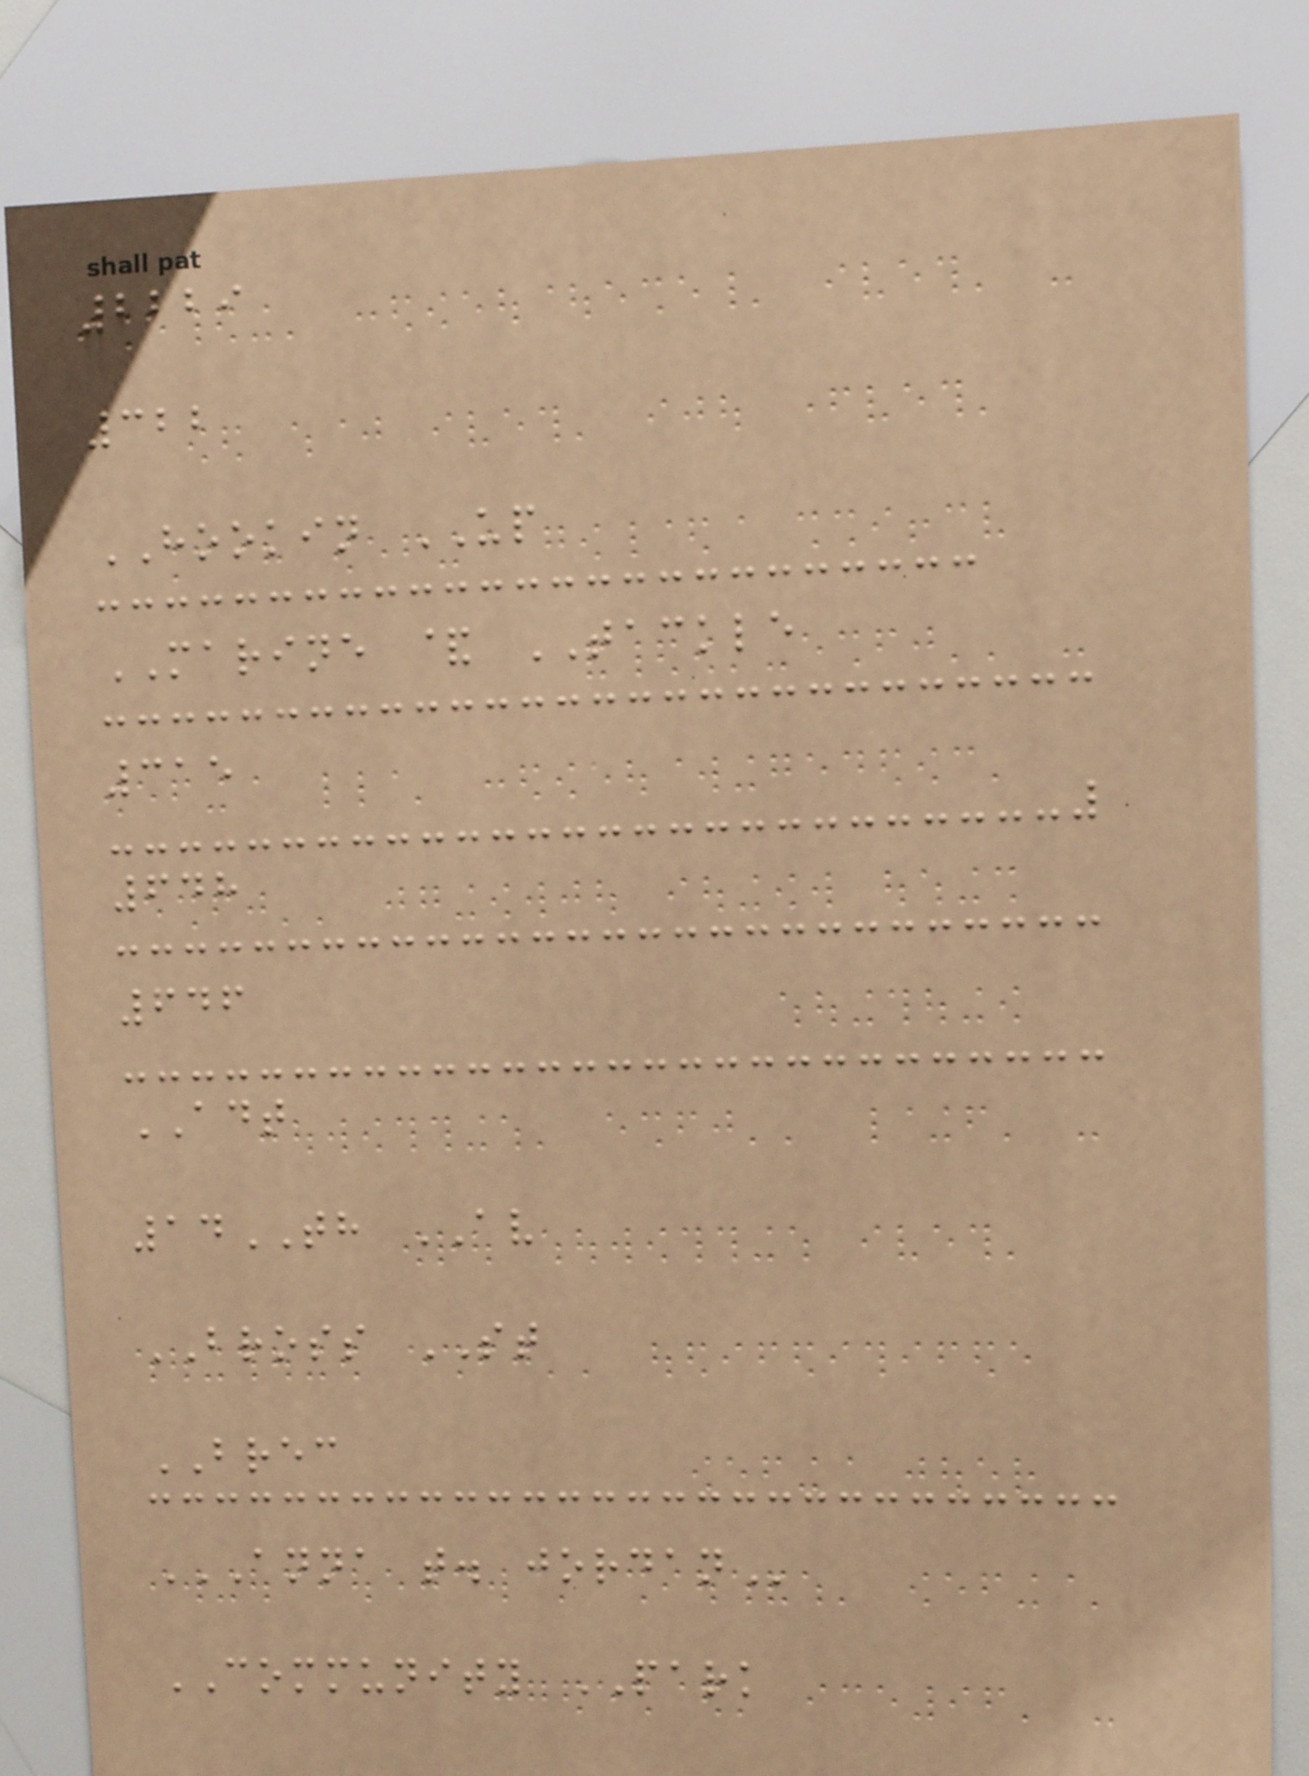2229
322
HOOKIN UP
MARINE & TACKLE
315
648
646
ADT
14TH AV
BROSS ST
BREC
ANNA T. JORDAN
COMMUNITY PARK
